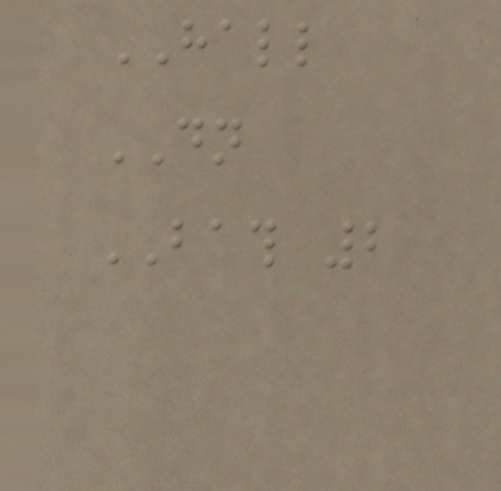HALL
DN
BATH 2
